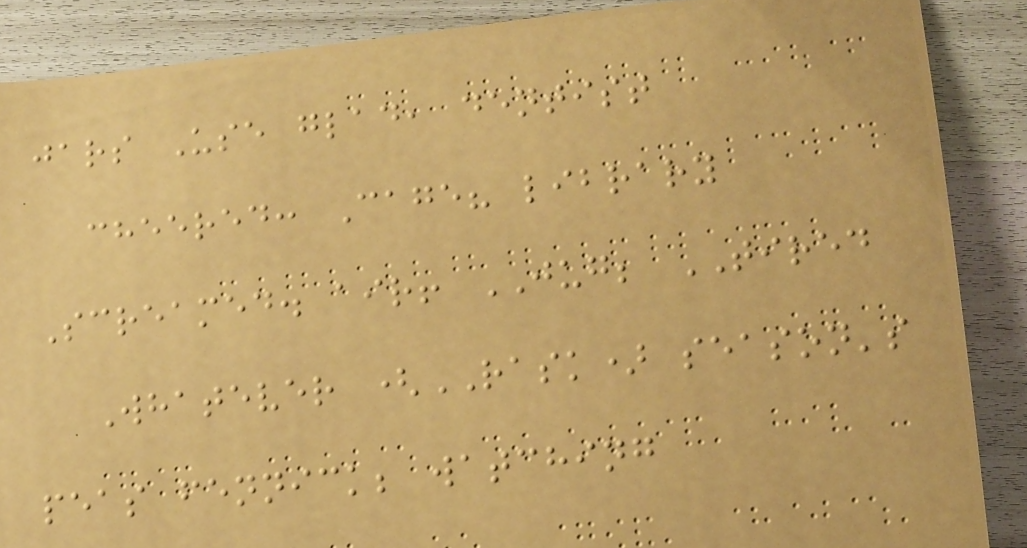jars Use glad, dentist
cheered: Cage? library
Screamed. air! JUG; TIRED
Whatever (RASK) season's
peas fennick; watching
